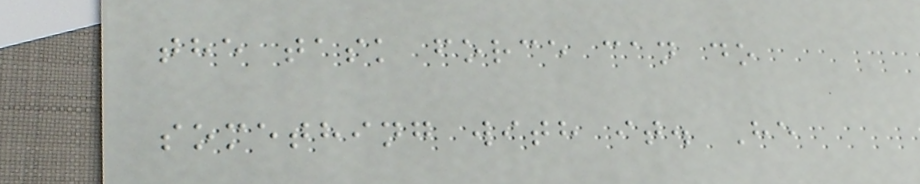the task force can do
something with it. He
